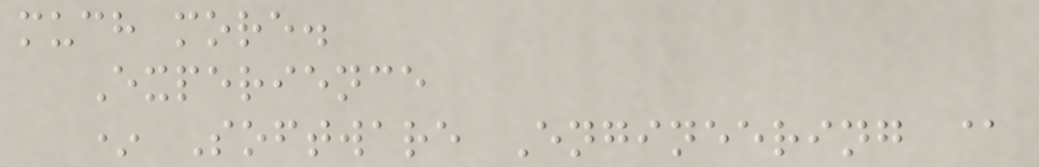much more.
Experience
* Software Engineering @
